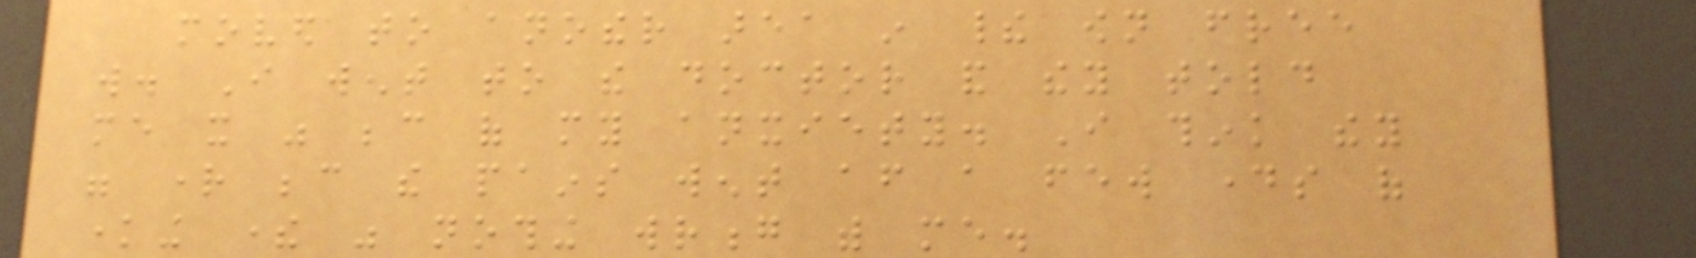moved to another area in their own free
will. I went to the doctor and they told
me it was because of my anxiety. I think they
were right because the pains went after a few days of
knowing there was nothing wrong with me.
